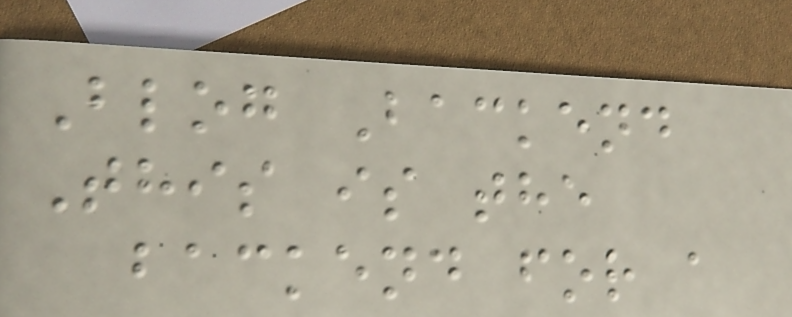Blog Backend
This is the
backend for a
